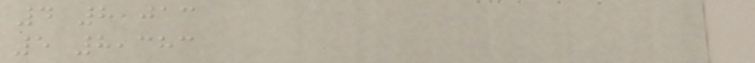4 8,013
5 8,383
